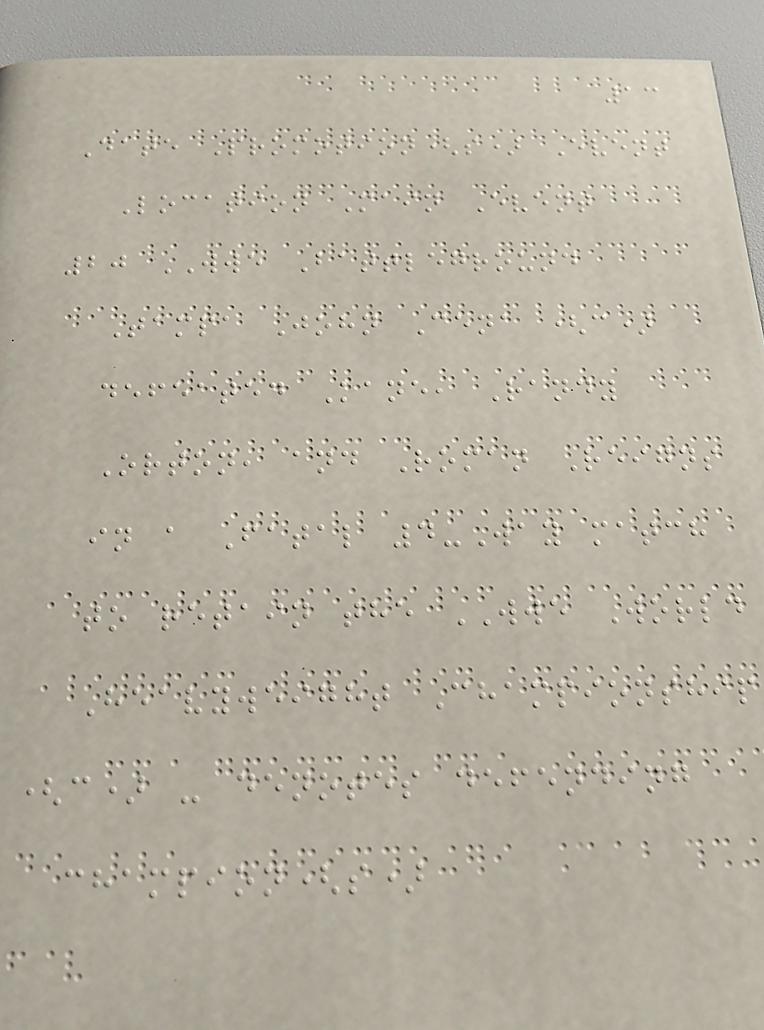13
Date Promotion(s) Event
Location Main Event
20 WWE Battleground
Tampa John Cena (c)
defeated Kane, Randy
Orton, and Roman Reigns
in a Fatal 4-Way match
to retain the WWE World
Heavyweight Championship
(c) - denotes defending
champion(s)
